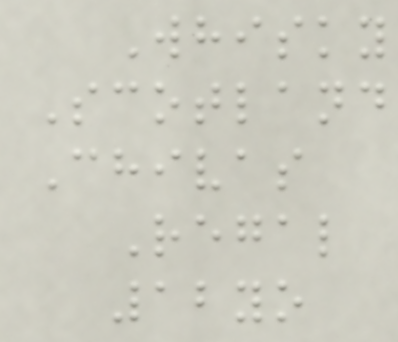Whisky
Scotland
Chivas
Regal
12yo
